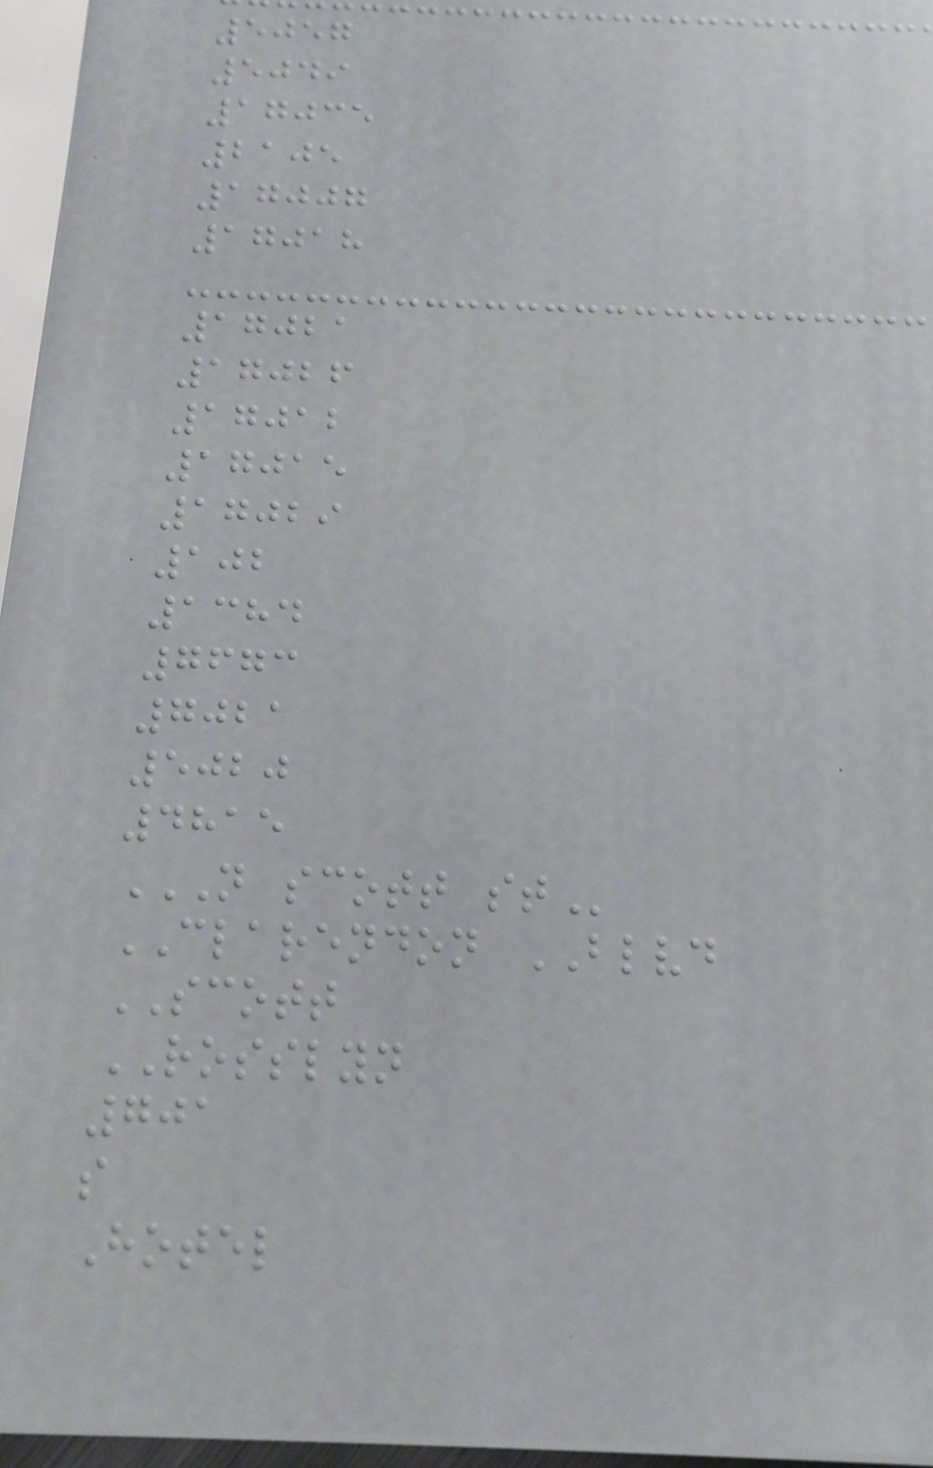5057
5049
17035
2105
17007
17018
17021
17026
17012
17015
17029
102
1384
7673
7021
5020
4815
N SCOTT ST
CLARENDON BLVD
SCOTT
ROSSLYN
701
s
Hotel
